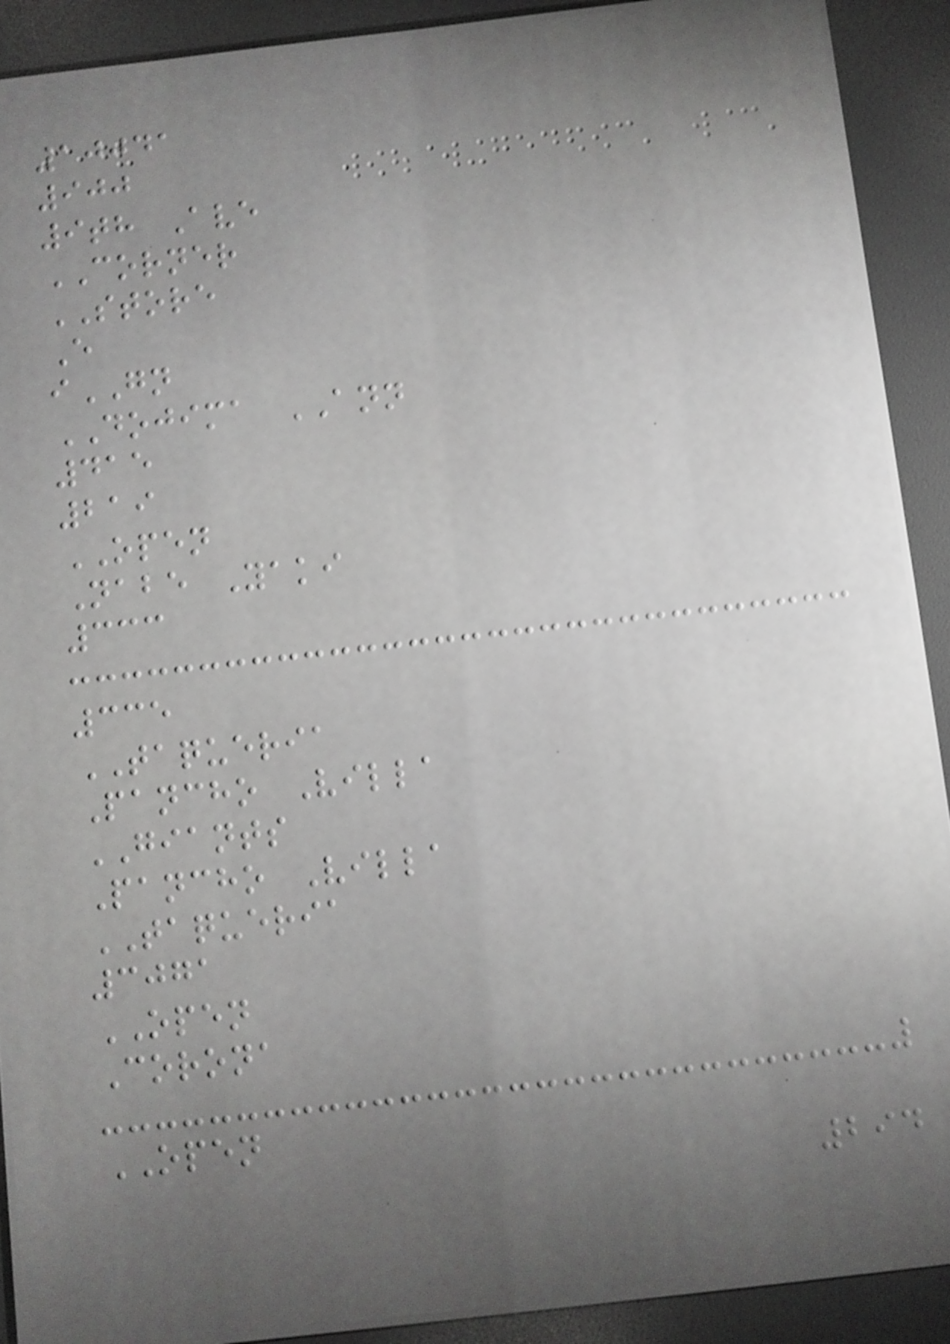10041
900
9th Ave
CORNER
STORE
E
iGN
DOJIMA ANN
415
219
OPEN
Nabe Yaki
333
335
TAQUERIA
Pancho Villa
GIANTS
Pancho Villa
TAQUERIA
3071
OPEN
Corona
OPEN
294
